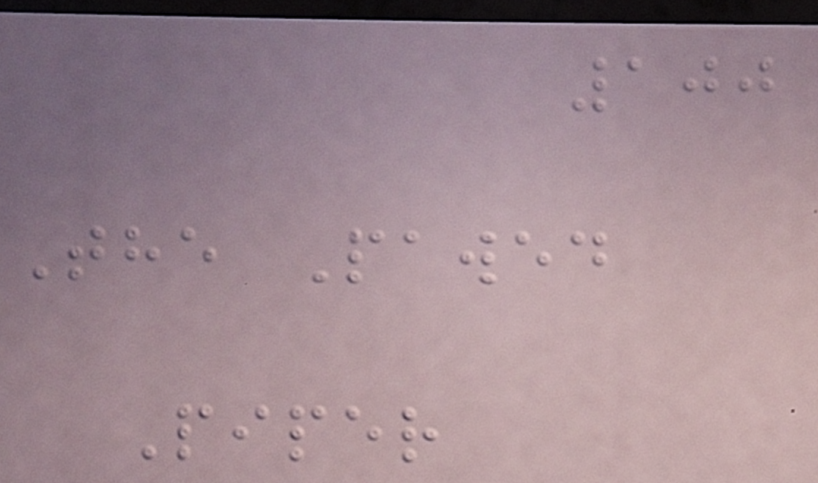100
The Pawed
Piper
